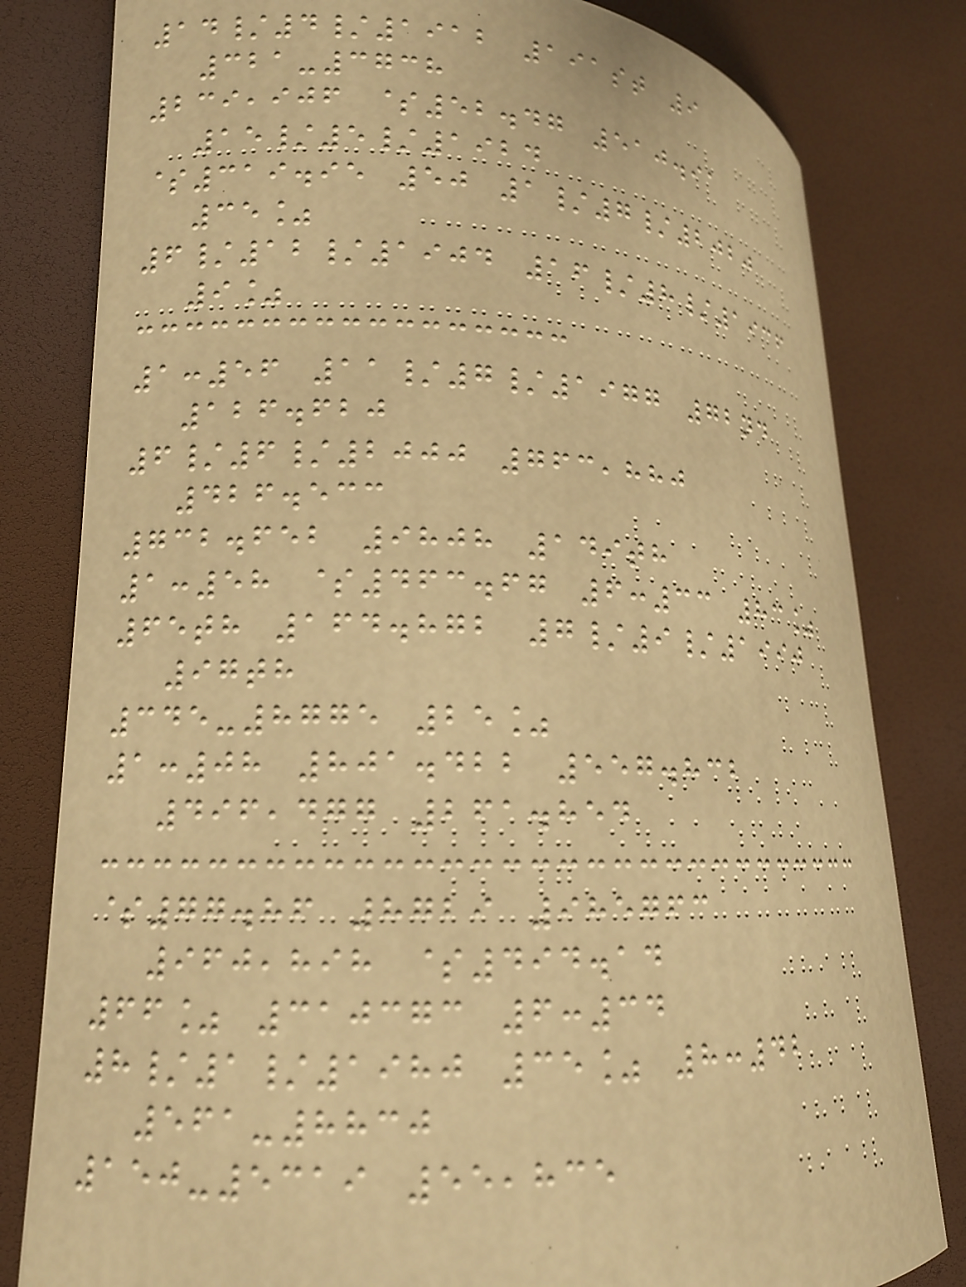14/4/1912 191st 9
321-3738
239,906 $52.47 510.91
15/5/1924
$319.95 50 1/7/2020
35%
6/12/1904 16/8/1936
9%
1:56 11/7/1977 72nd
126.620
6/6/2000 763,880
426.533
732.652 9808 149th
1:58 $463.67 6:33 83%
65th 164.872 7/9/1990
97th
345-8775 25%
1:08 801.422 557.832
496,477 261.854
$77.86 8729 985763
960,898 $494.14
66% 310373 6:34
8/1/1980 35% 8:42
561-8830
150-5319 55,835
